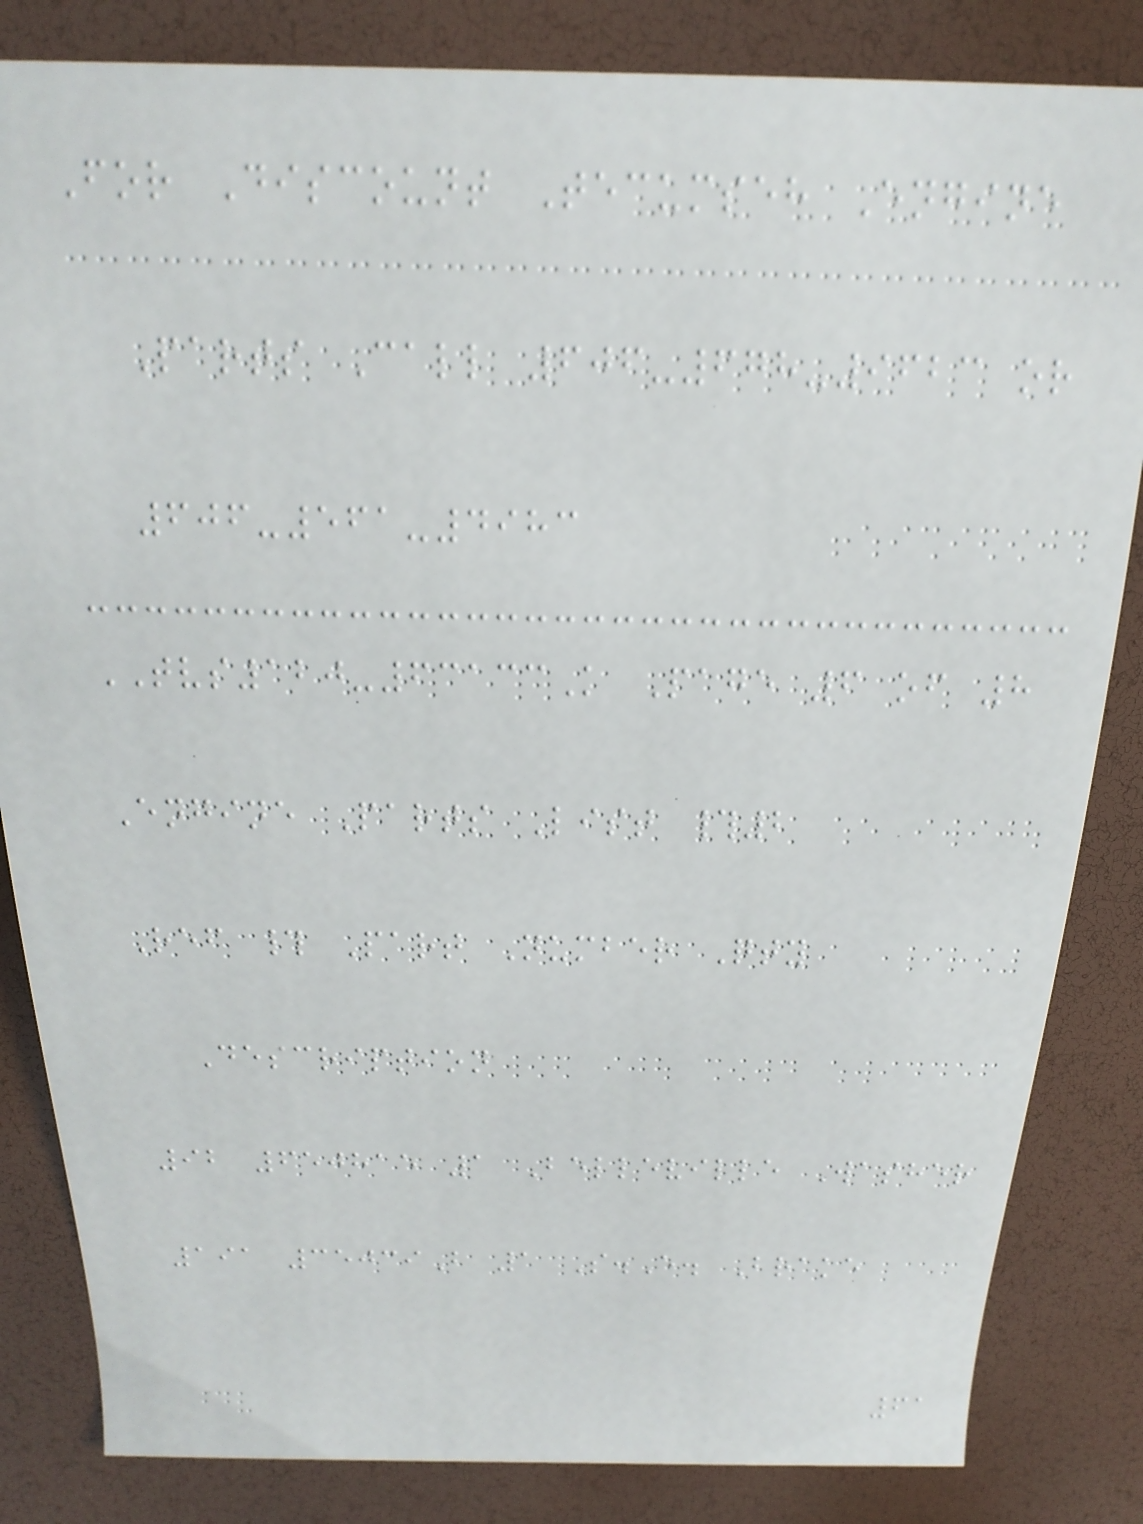For Discount Tecumseh Engine
Parts Call 606-678-9623 or
606-561-4983
TVS120-63133K Page 6 of 8
Engine Parts List #2
Ref # Part Number Qty
Description
92 650815 1 Belleville Washer
191 35039B 1 S.E. Brake
61
